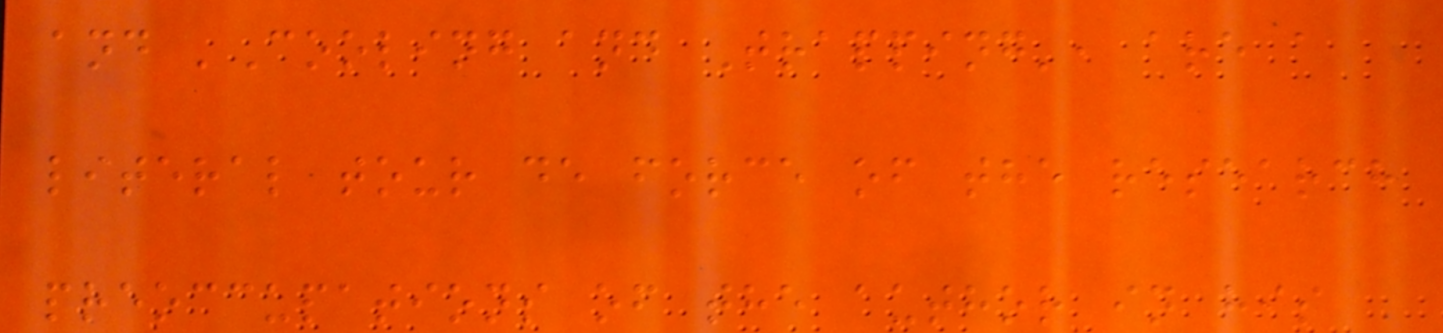and 'Cooling and Trapping', are a
literal tour de force of the research
preoccupations of the author in his
